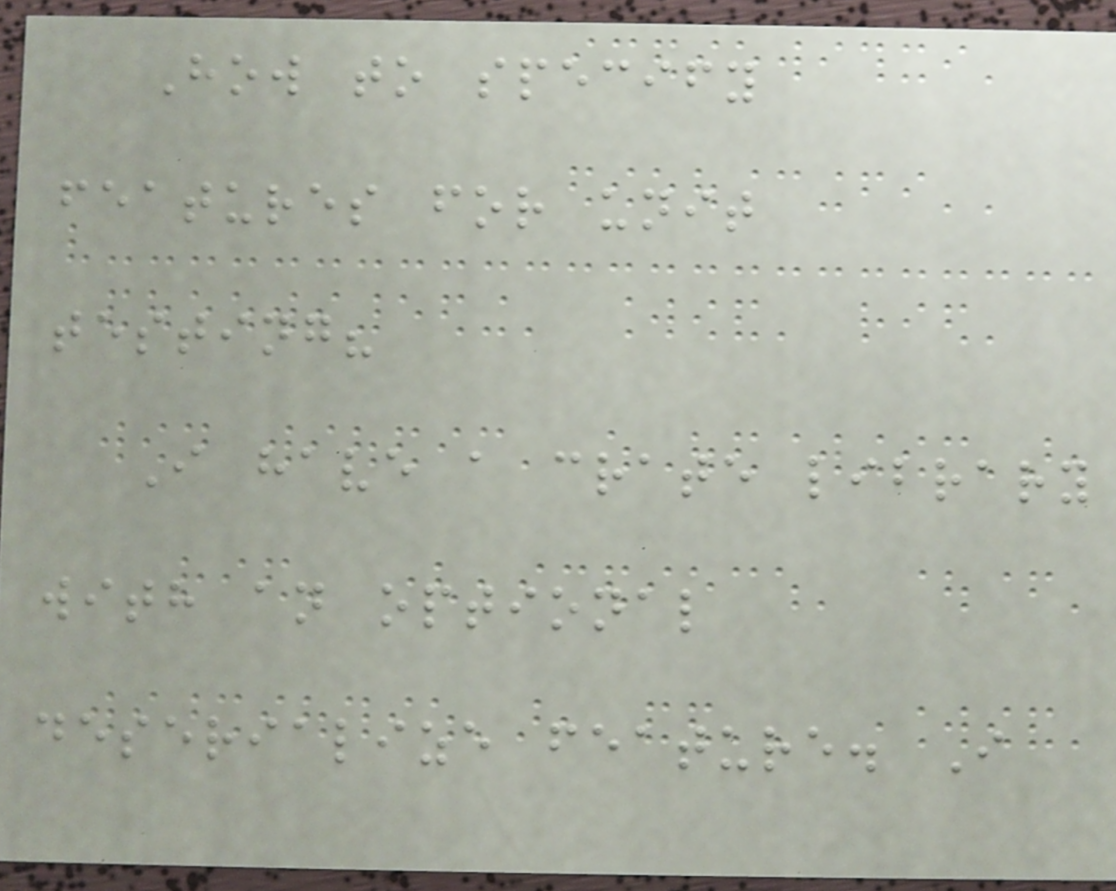How to specify
features for unit
testing?
I have a crate library
with an optional
deserialize feature. I
